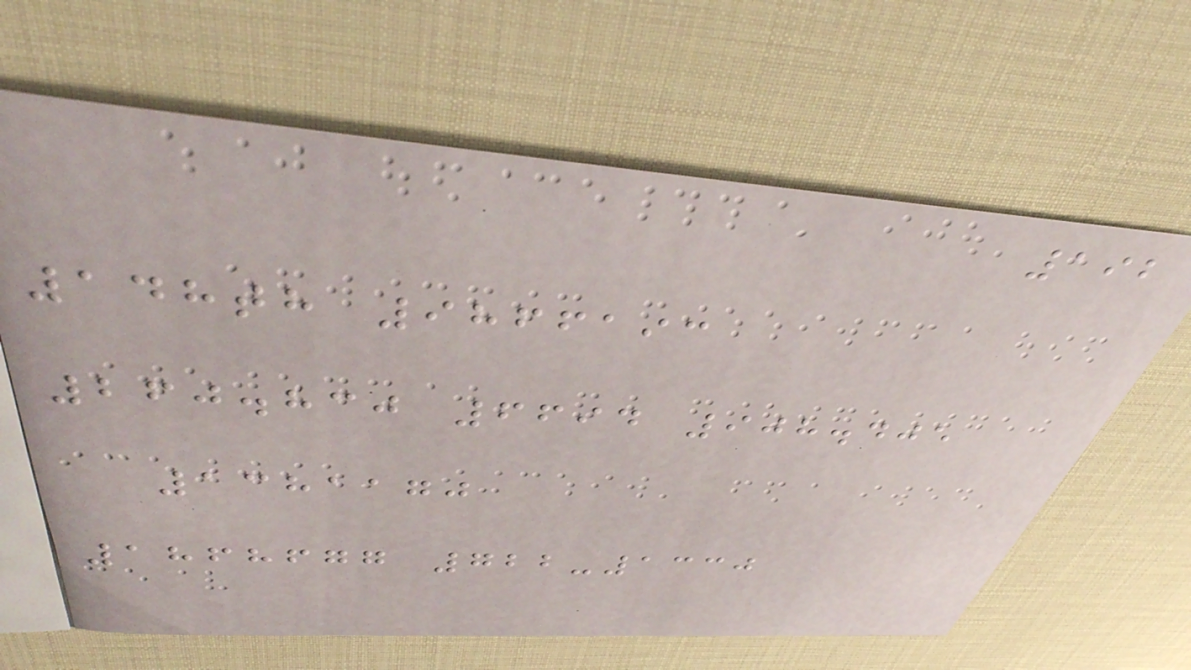192
148th 9866193
260.830 6694 908.405
1381170
1868677 722-1330
